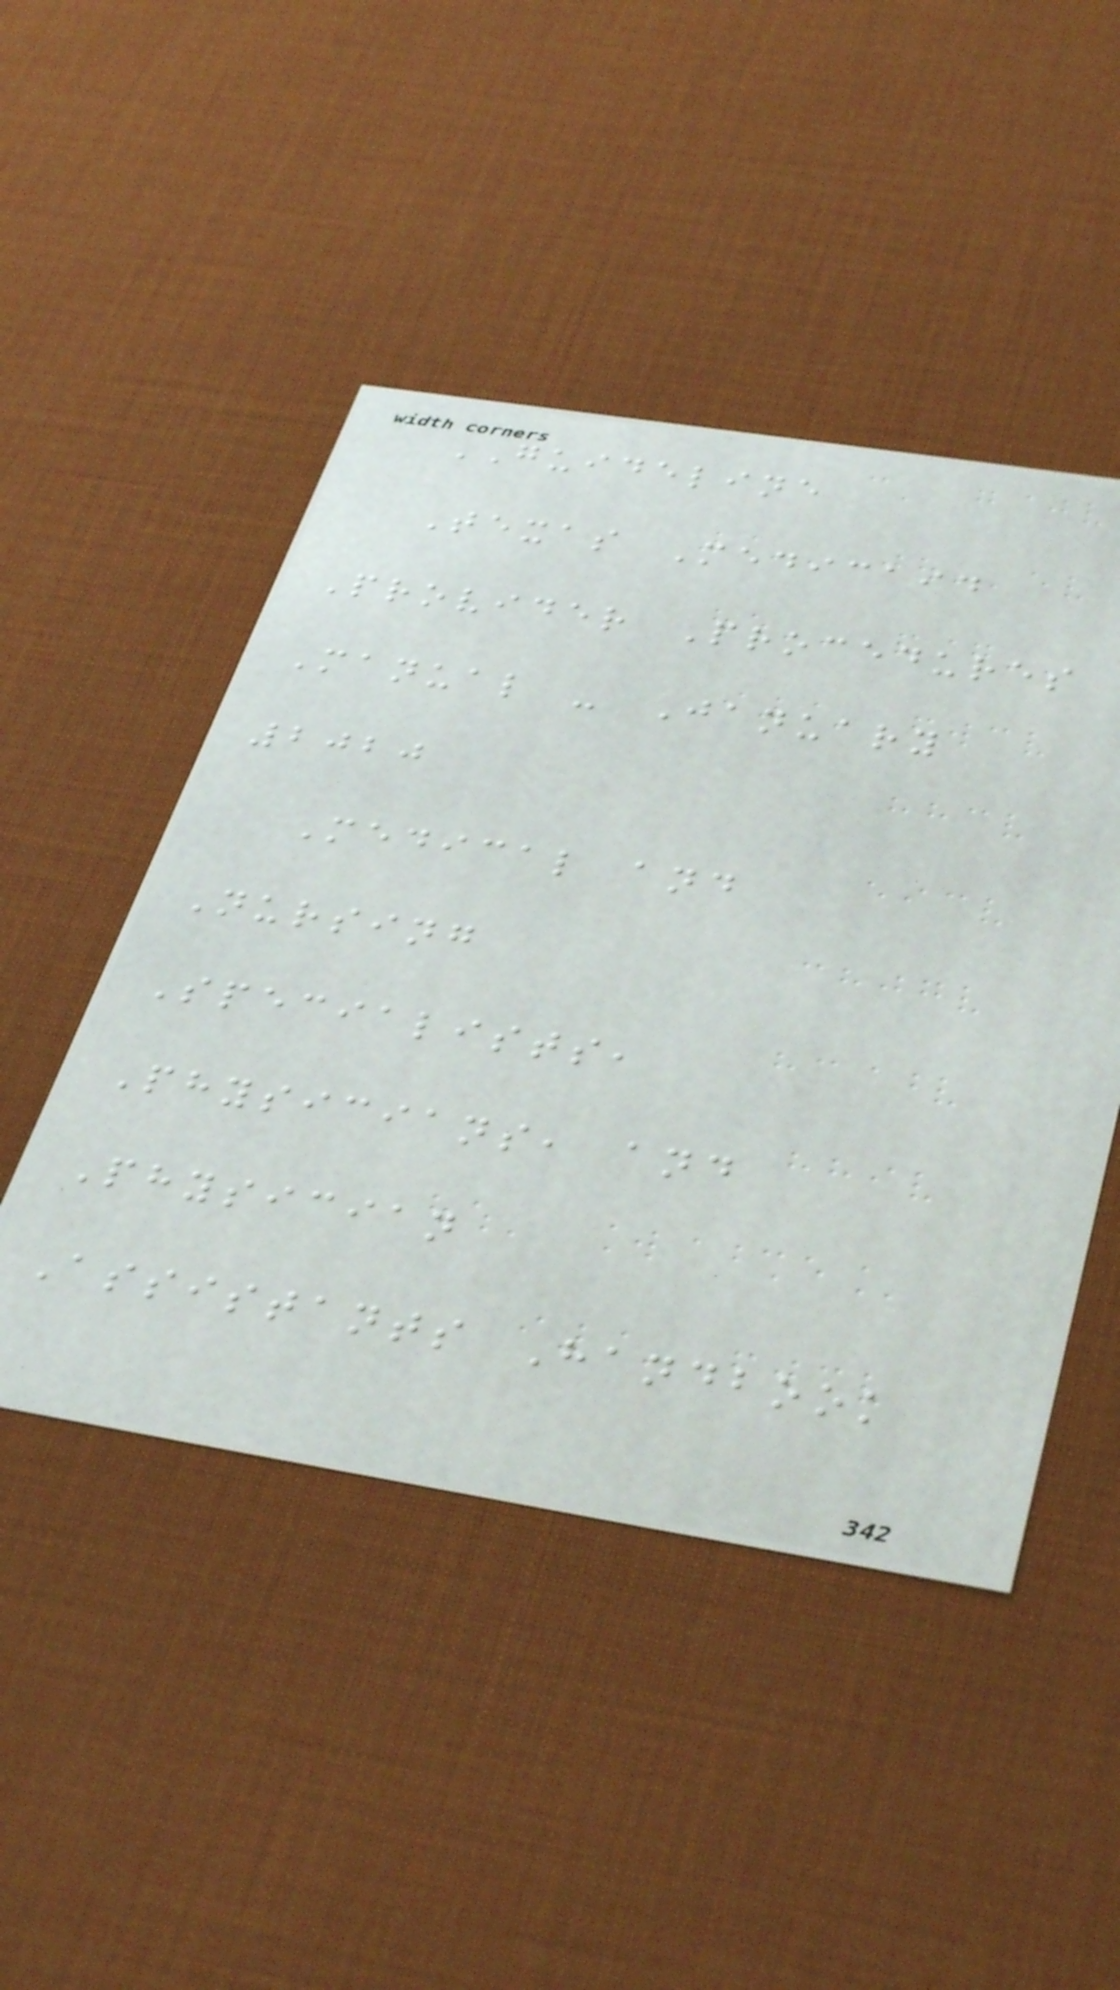GUIDELINE
Texas Medicaid
Provider Procedures
Manual - January
2020
Medical and
Nursing
Specialists,
Physicians, and
Physician
Assistants Handbook
